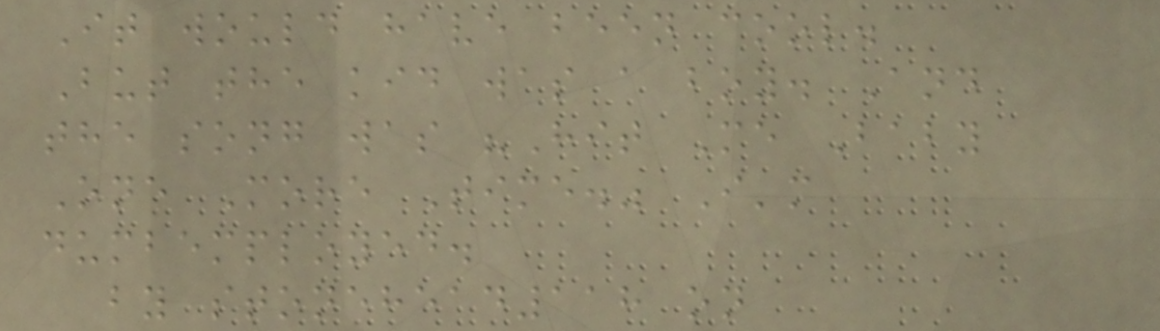It would have been cool.
But the kid was a boy. And
the song was "Hit Me Baby
One More Time." I'm
dumbemployed.
by stonehead118 on
